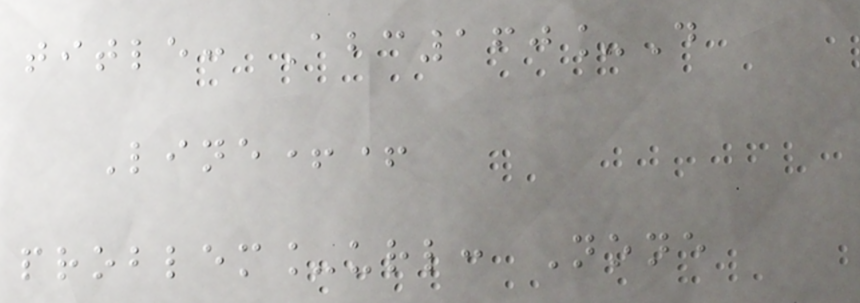title: Abc160_D
Line++
problem_url: None
